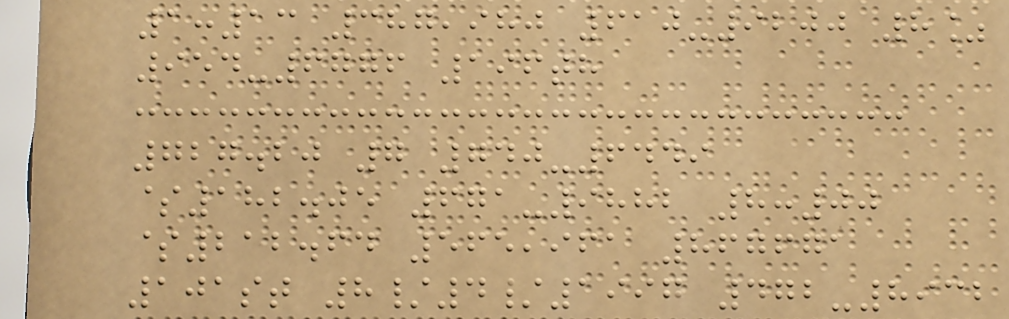1:13 387,980 610-9200 8%
954-6776 196th
727.20 7 740-6449
$182.05 671-9882 8:00
$212.64 565,961 867671
101st 8/4/1997 472-8932
